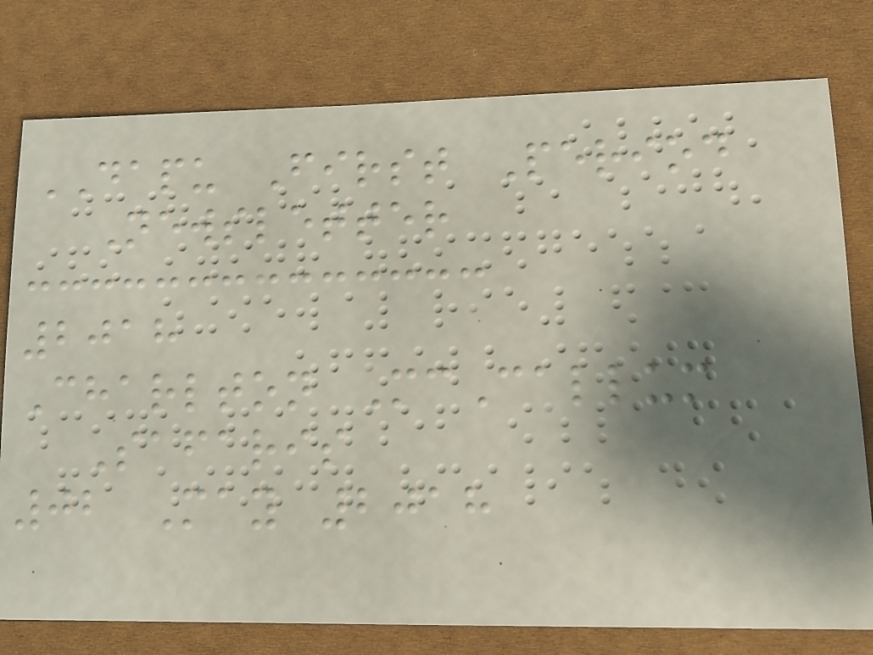DAPU First Period
Newsletter
2018
Charlton McCallum
Safaris
02 May 2018
